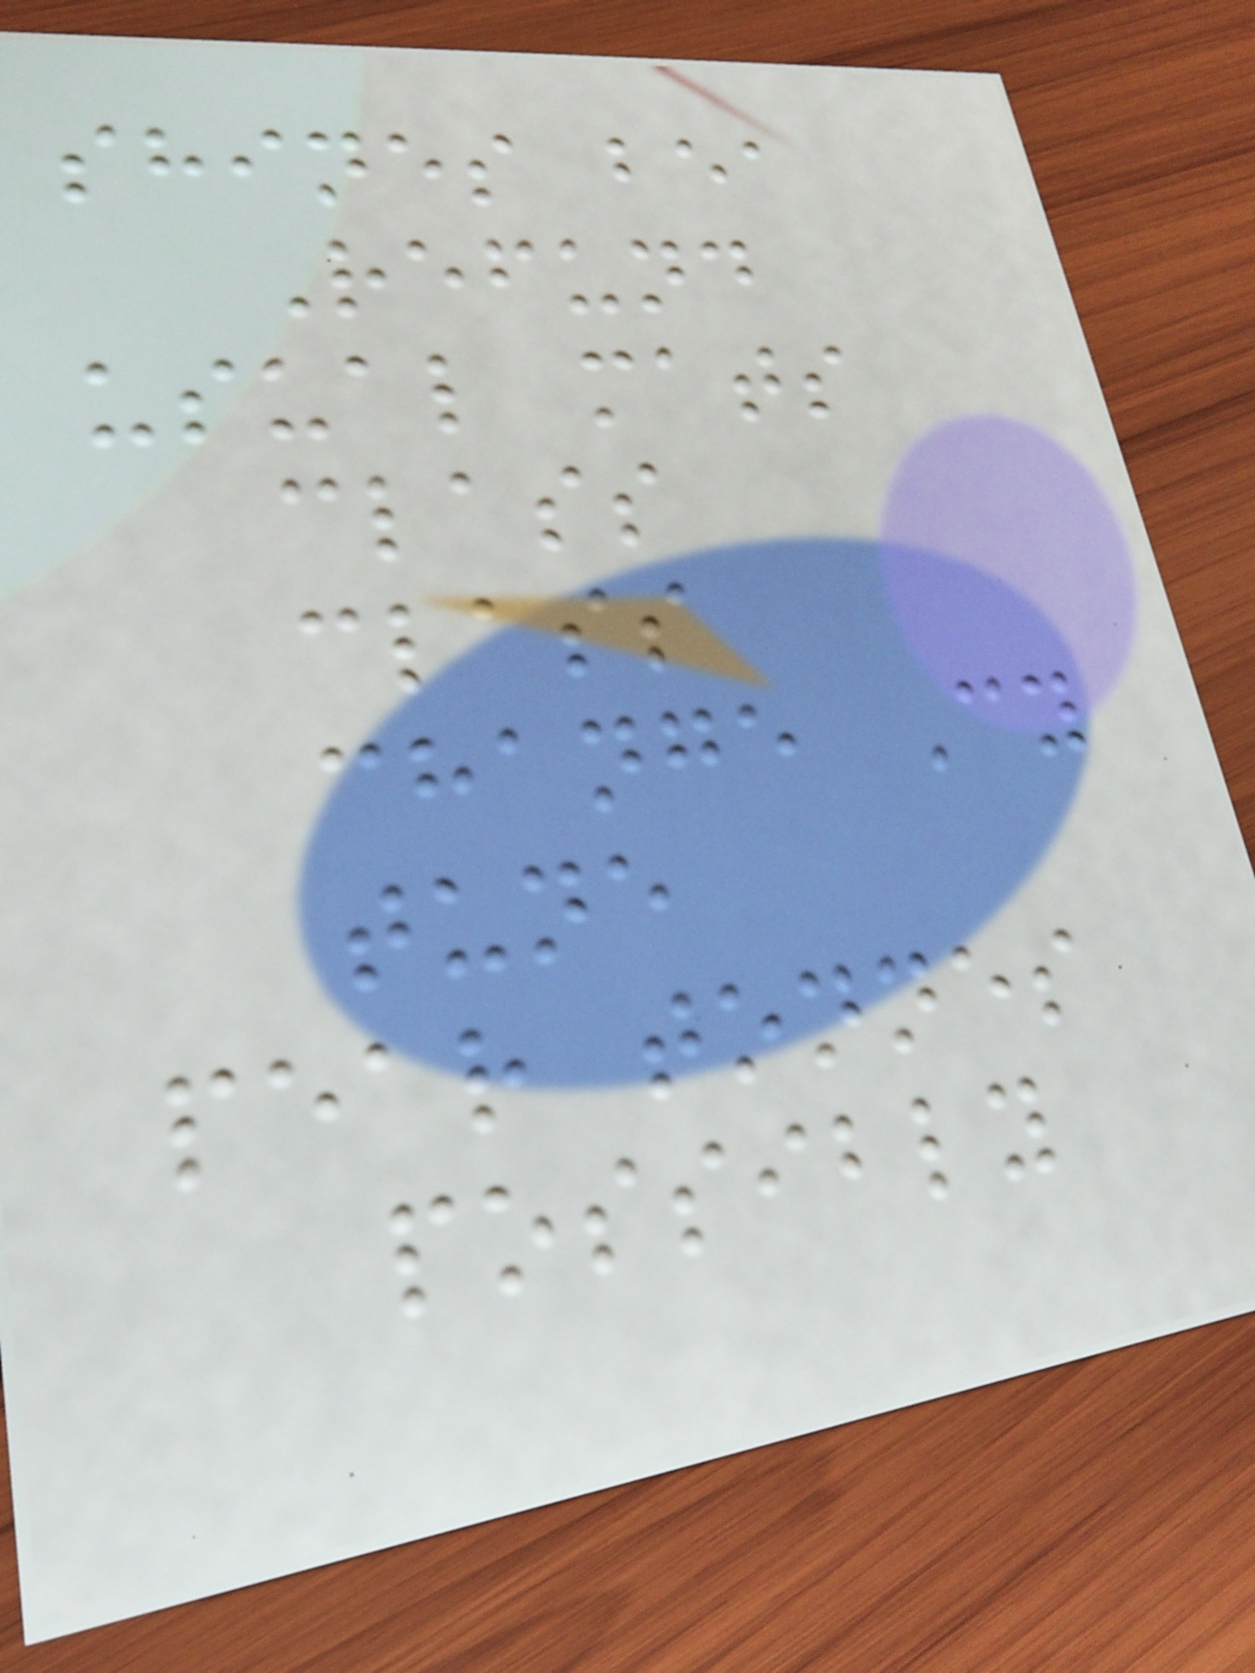shines bea
Refund
usual mats
class
class
change Cy
tune
pear tonnes
possibly
